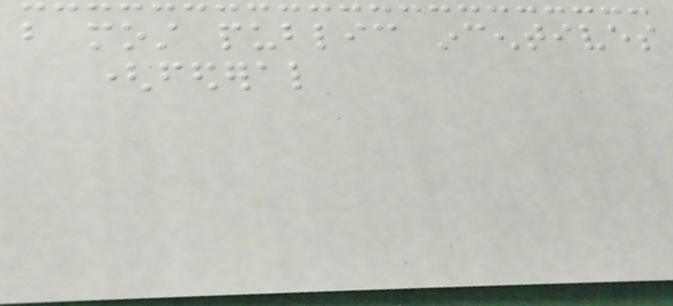but most public incentives
(federal
